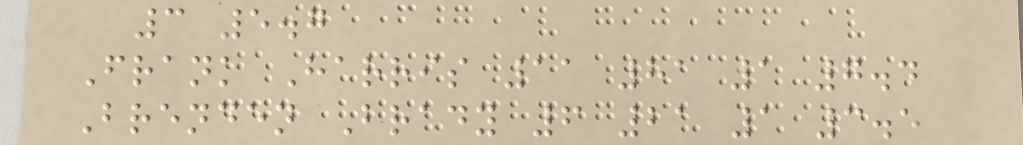3 5.7
Frank Harris 11 81 1 7.4
Brenden Brady 6 21 1 3.5
